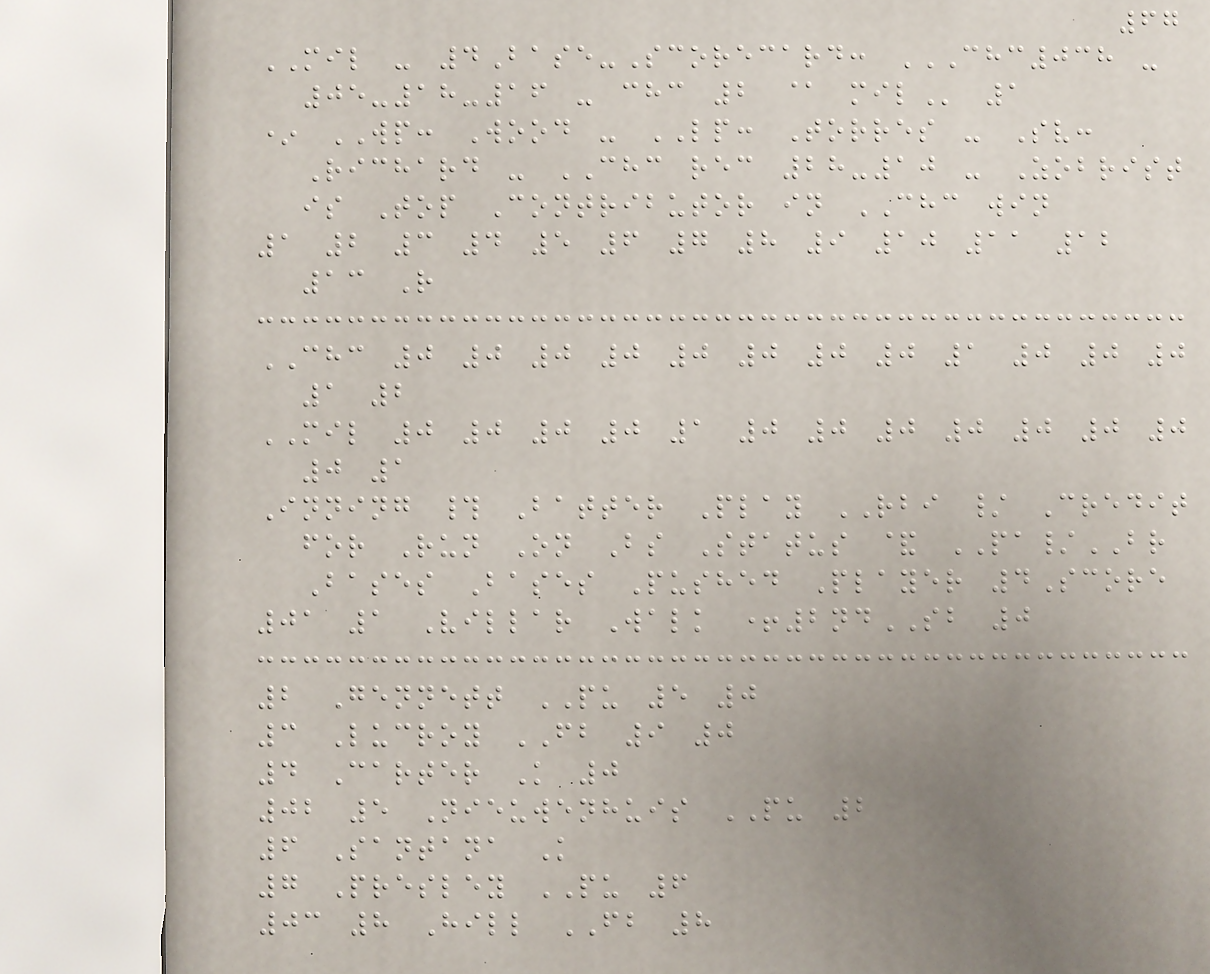67
MIL - 4Base-Scorecard: CHC038 -
05-18-16 - CHC 2 @ MIL 1
* WP: Wood - LP: Torres - Sv:
Richard - CHC rec 28-10 - Zobrist
is Top Contributor in CHC win
1 2 3 4 5 6 7 8 9 10 11 12
13 R
CHC 0 0 0 0 0 0 0 0 1 0 0 0
1 2
MIL 0 0 0 0 1 0 0 0 0 0 0 0
0 1
Inning # Batter Play RBI / Credit
for Run On Bs Status & PA/BR
Bases Bases Pushed Player 4Score
01 1 Villar Walk +2ndSB 0
2 Gennett PU 5 0
3 Lucroy FB 9 0
4 Carter K 0
02 5 Nieuwenhuis PU 2
6 Santana K
7 Presley PU 6
03 8 Hill FB 8
